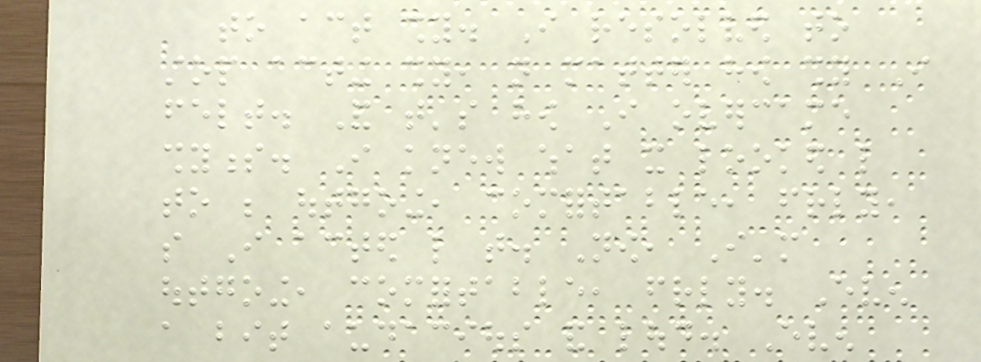to act shy. I resolved to
stop acting shy, not matter how shy I
felt. And that's how I overcame
shyness. I knew what it looked like
to be outgoing, comfortable, friendly,
so I acted like that. Now, I'm
outgoing, comfortable, friendly. Even
a bit audacious and loud. Even
